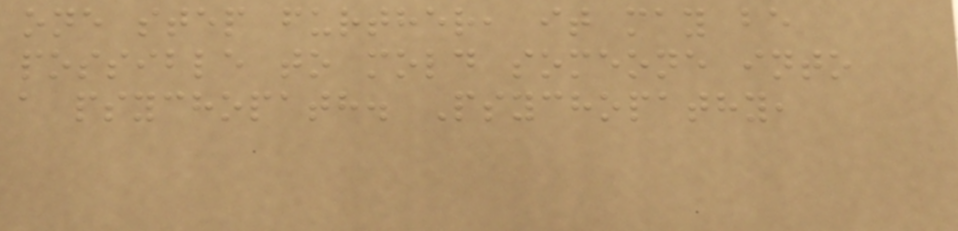one step further, it may be
possible to mold someone into
a psychopath. Psychopathy,
